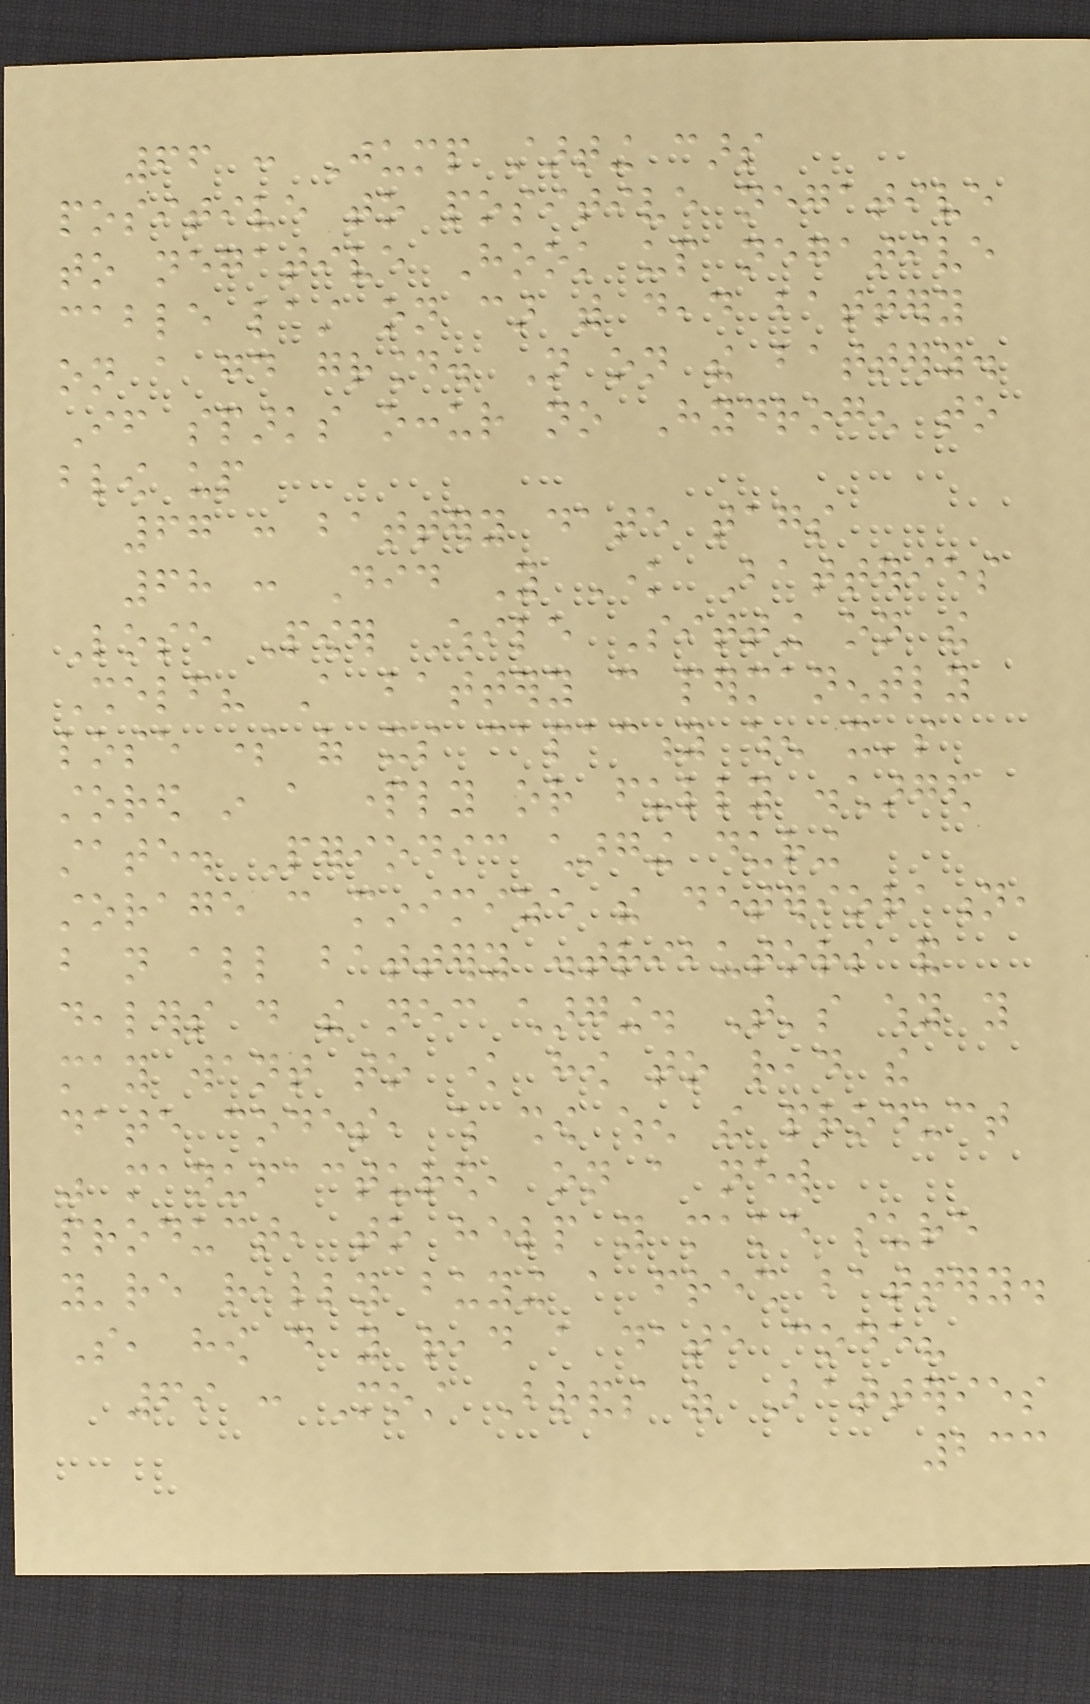66 : Jump starting cars
positive to positive negative
to negative Hook up negative
cable last on car with dead battery
on a good ground. Not on the battery.
If sparks occur no Hydrogen to
blow up
67 : battery date tags
68 : Did You Know Batteries
Lose Power While Sitting on the
Shelf? A battery can permanently
lose some of its capacity when it's
stored in a partly or fully discharged
state. Periodic charging during
storage can minimize the deterioration,
but not all battery distributors and
dealers do the necessary charging. That's why you
may want to know how to read the
date codes, which show when the product
was manufactured, on a new
product, to help you make sure
you're really buying a fresh battery.
So, how do you read a date code?
69 : Most Brands of Batteries
233
